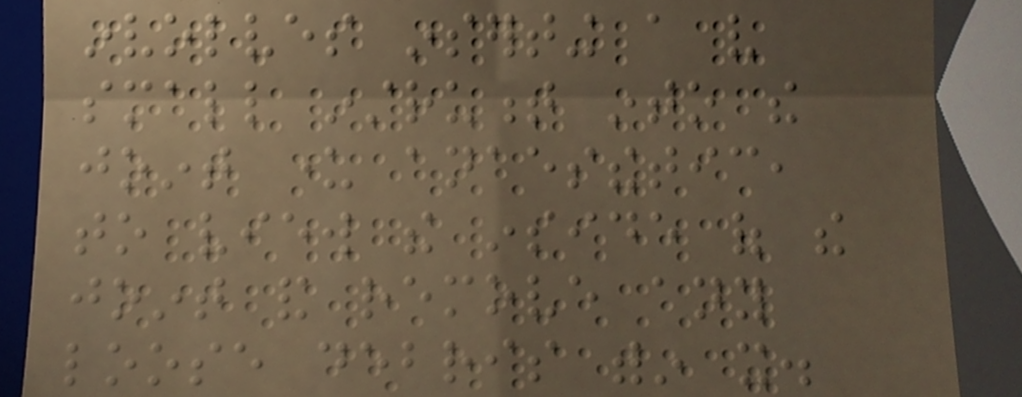involves inserting a very
small instrument into the
joint under anaesthetic,
to view the inside of the
joint and remove any
loose debris within it.
